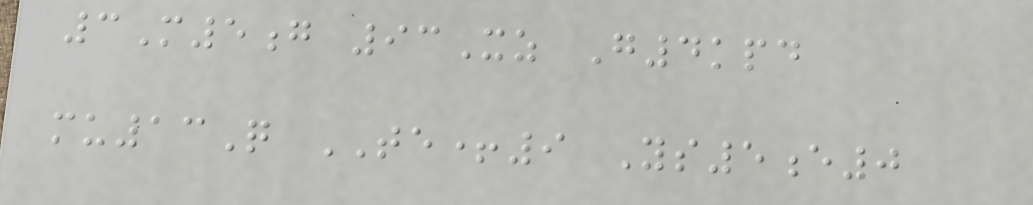3M5g 93Xz G4kpd
mu13Q TE+9 Ys5e0
